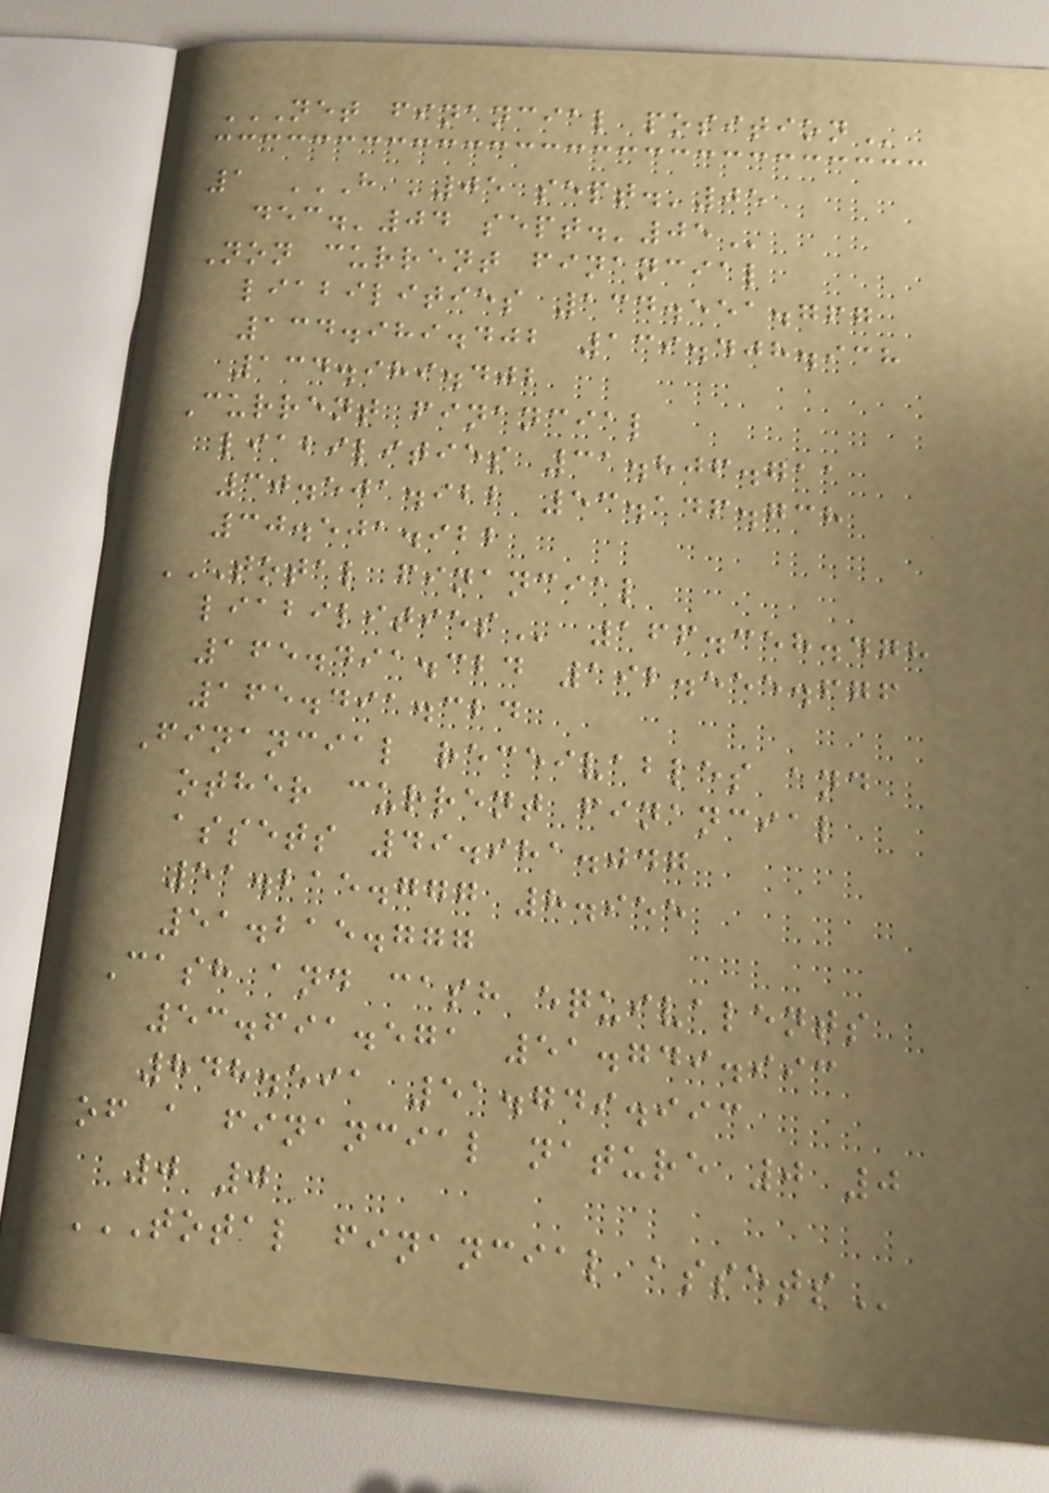NET FINANCIAL POSITION
1 H '05 SEPT.'05
DEC.'04 SEPT.'05
Non current financial
liabilities 134.551.767
134.989.402 139.408.938
134.989.402
Current financial
liabilities 31.806.711
30.501.922 53.146.738
30.501.922
TOTAL FINANCIAL
LIABILITIES 166.358.478
165.491.324 192.555.676
165.491.324
Financial receivables and
other current financial
assets 49.981.047
51.215.777 8.955
51.215.777
Cash and cash equivalents
53.691.571 51.749.993
848.591 51.749.993
of a financial nature 0 0
0 0
TOTAL FINANCIAL ASSETS
